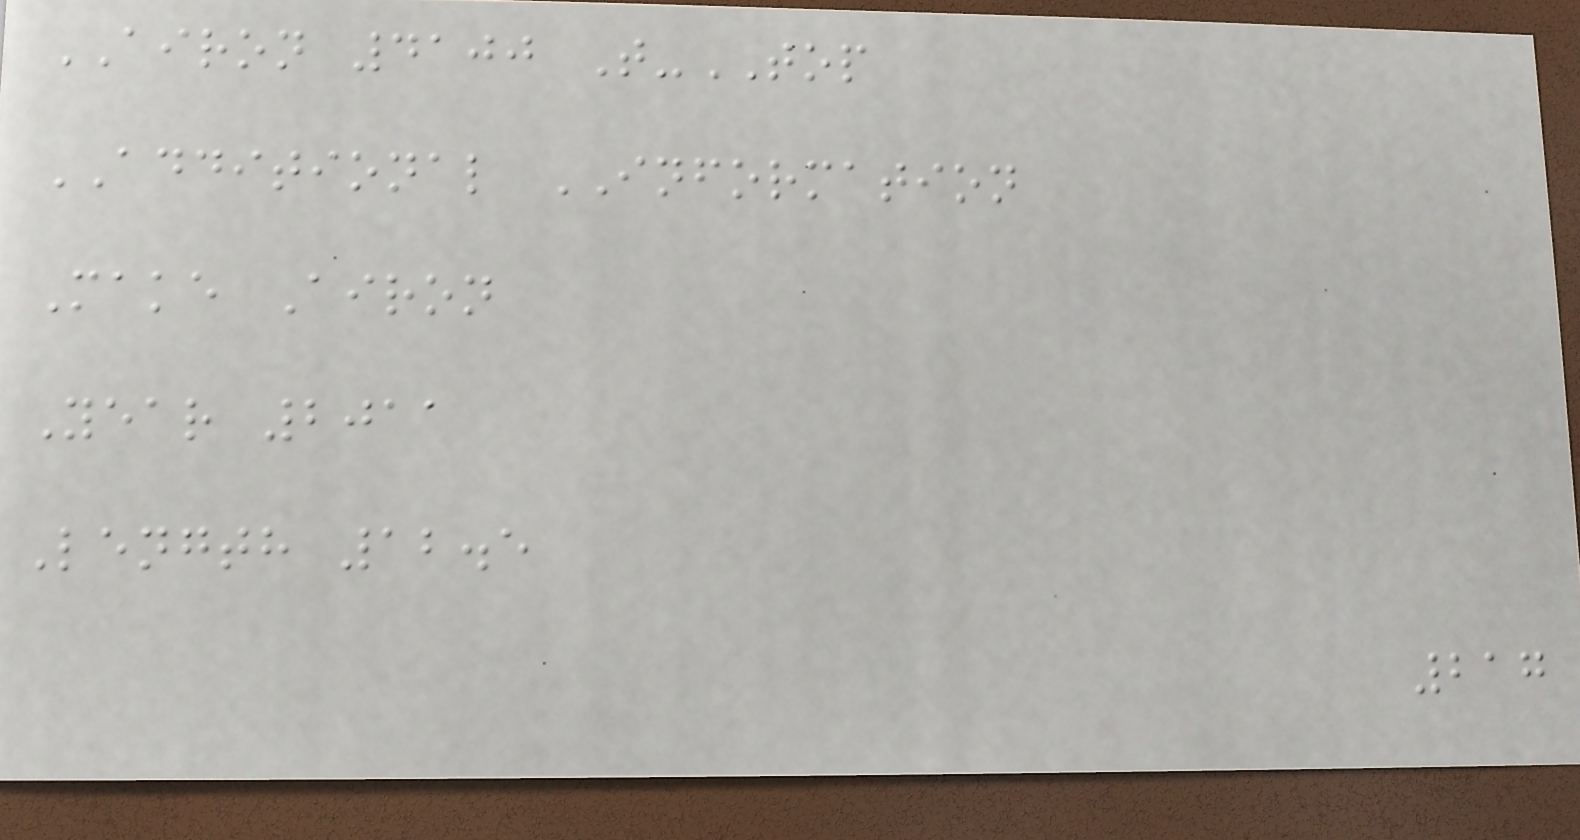AIRON 4100 T-TOP
ADDITIONAL INFORMATION
Make Airon
Year 2011
Length 12.5
217
